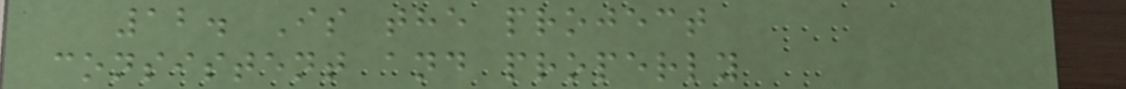12. Is the project
consistent and properly
